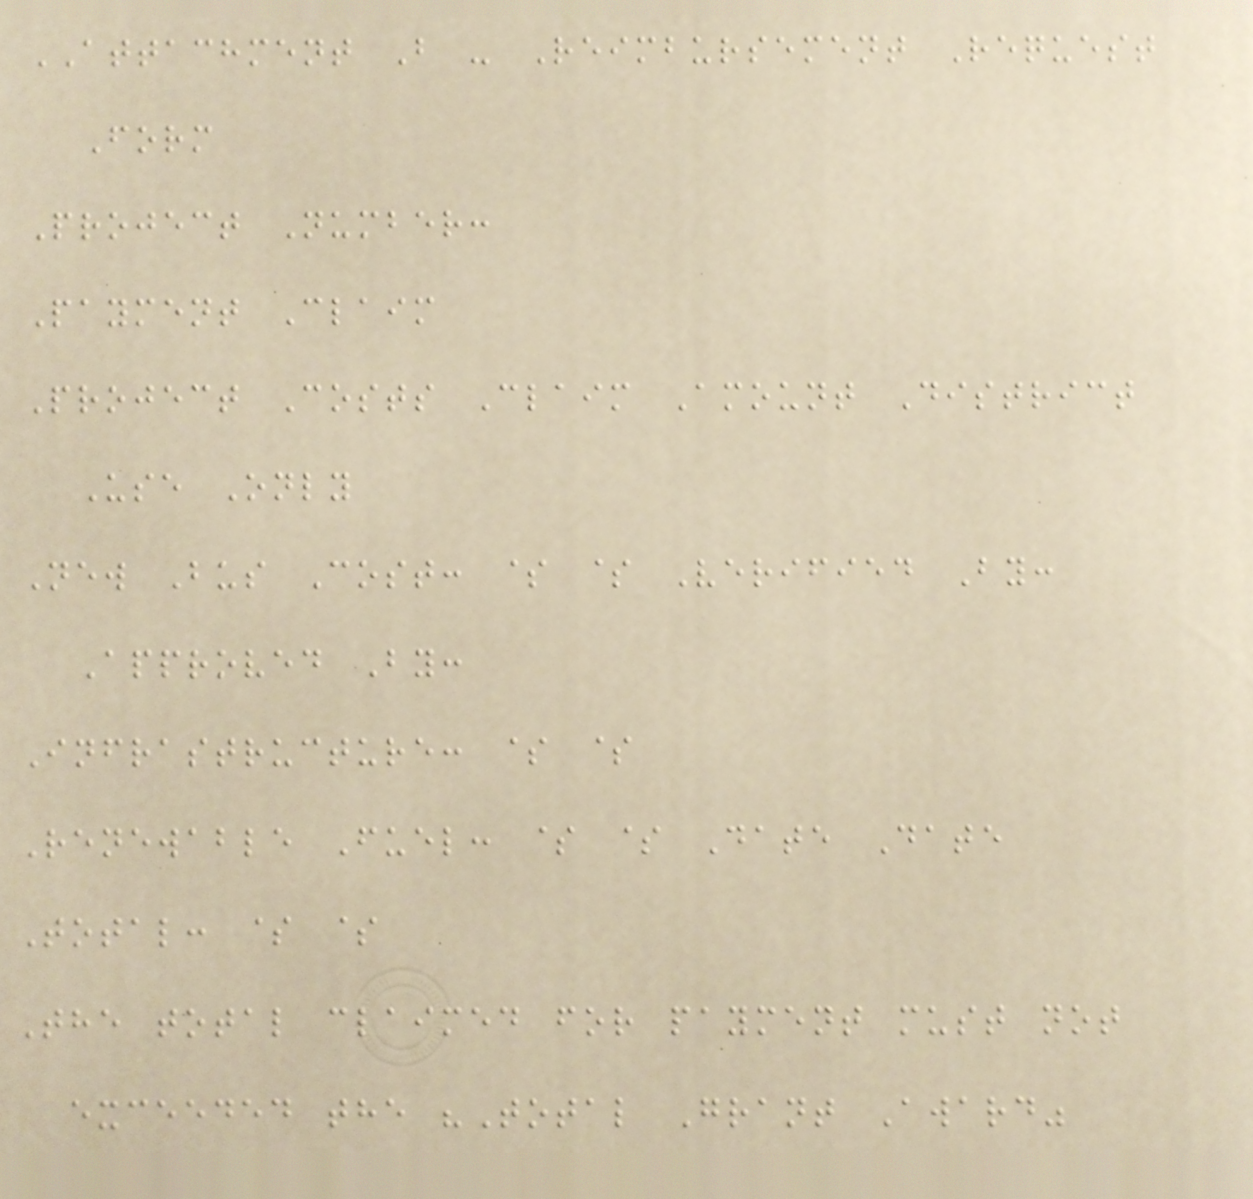ATTACHMENT B - Reimbursement Request
Form
Project Number:
Payment Claim
Project Costs Claim Amount District
Use Only
New Bus Cost: $ $ Verified By:
Approved By:
Infrastructure: $ $
Renewable Fuel: $ $ Date Date
Total: $ $
The total claimed for payment must not
exceeded the "Total Grant Award"
